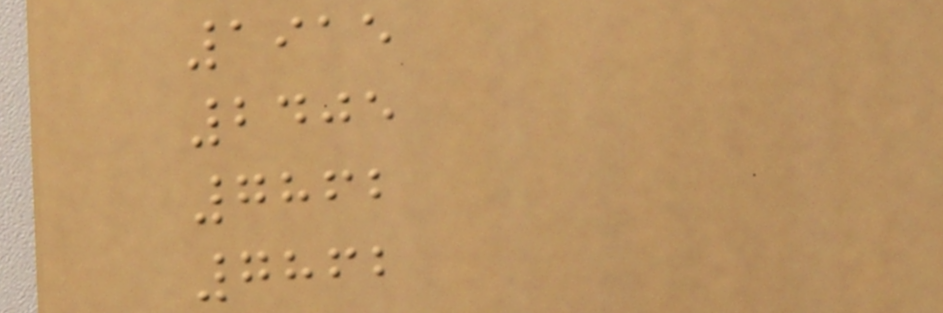1915
2405
7862
7862
